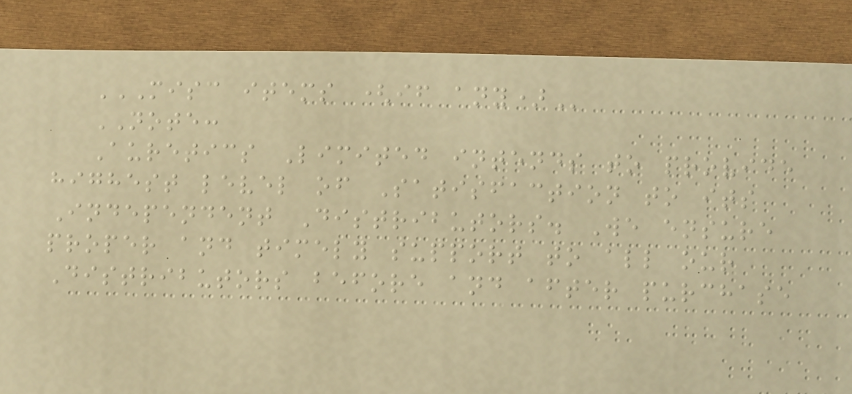MISC ITEMS (IF ANY)
NOTE:
Auretics Limited intends to provide
highest level of Satisfaction to its
Independent Distributors. We ensure
proper and timely support to all our
Distributors before and after purchase
